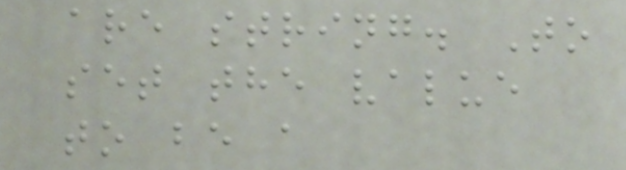are string. To
set the value
to be a
